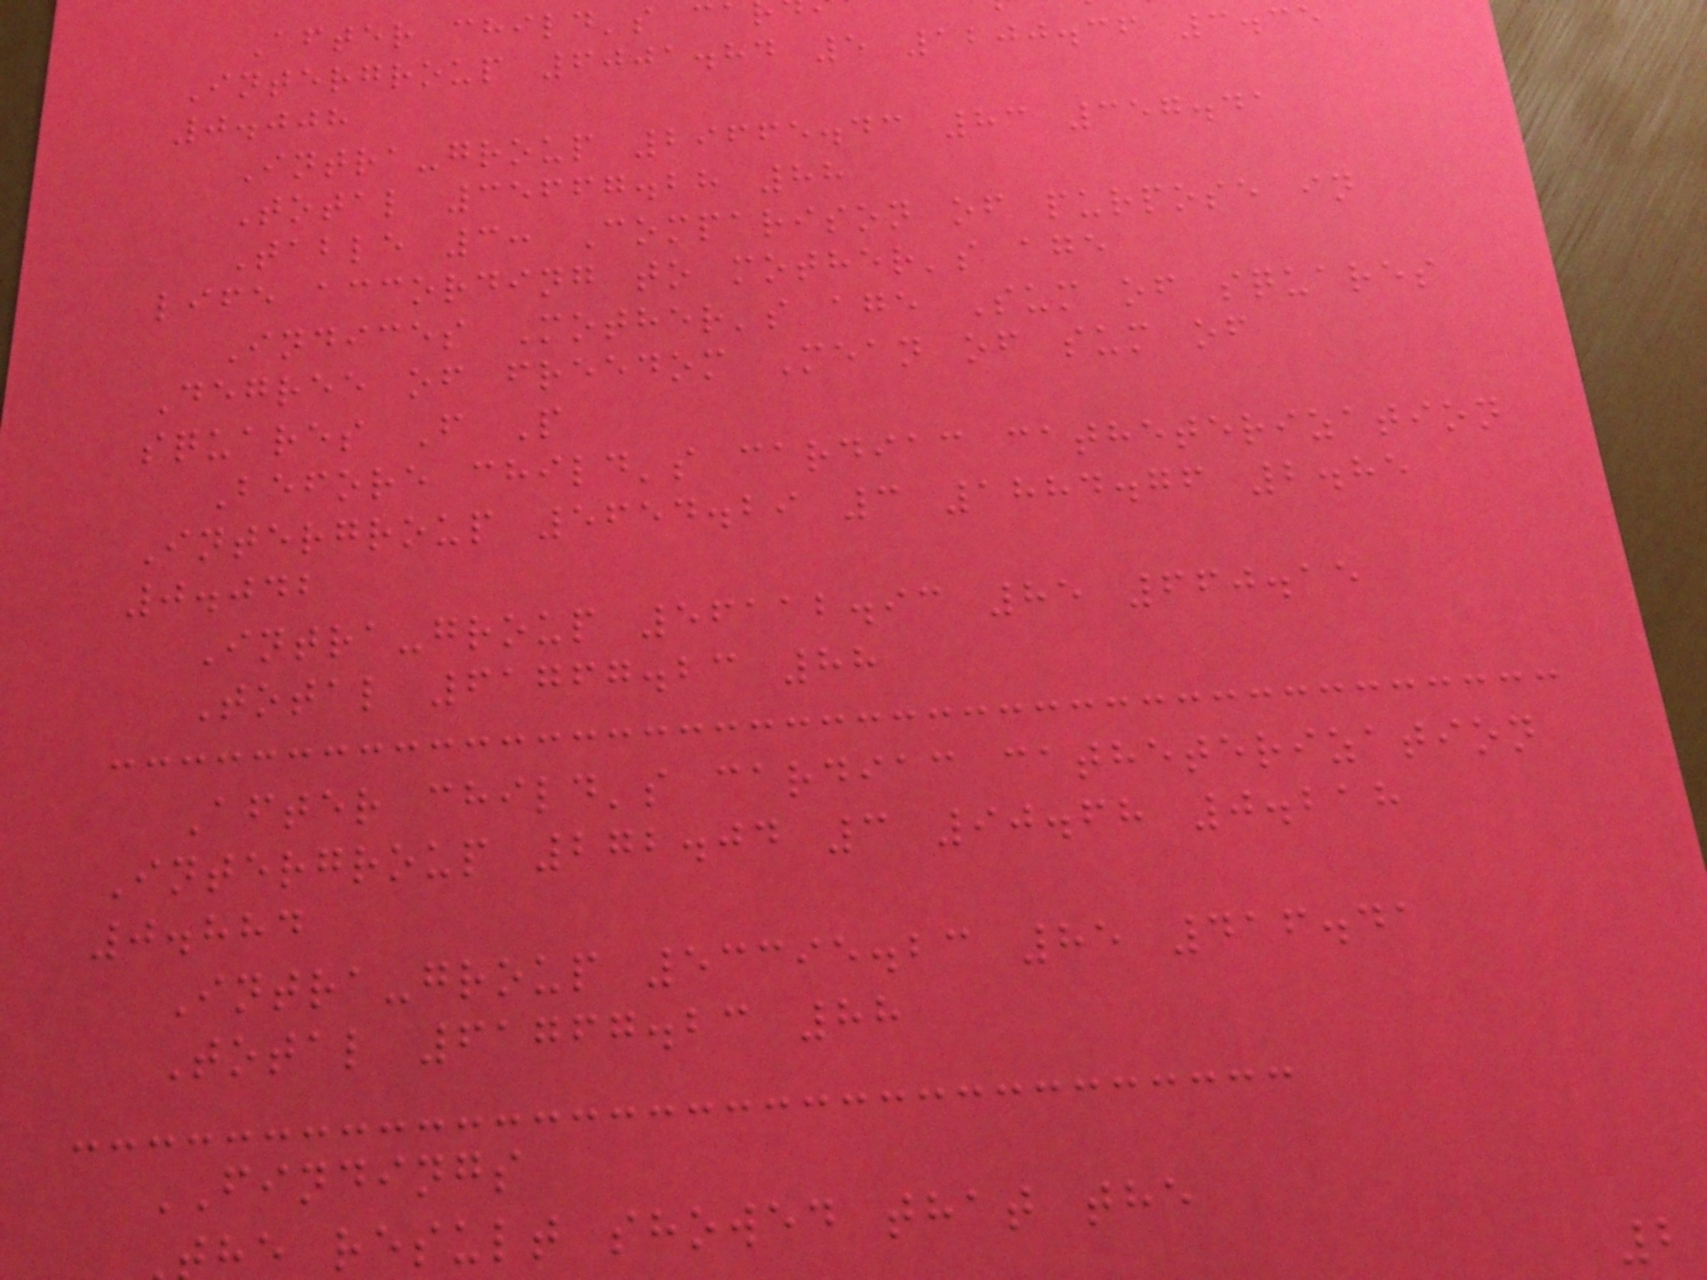After child's c
Intergroup 6001.84 5 1200.36 3.35
0.008
Intra-group 29665.43 83 357.41
Total 35667.28 88
Table 3: Comparison of purpose in
life according to mother's age
Indices Mother's age Sum of squares
Degree of freedom Mean of sum of
squares F P
Before child's cardiac catheterization
Intergroup 5654.29 3 1884.76 2.85
0.042
Intra-group 56112.93 85 660.15
Total 61767.23 88
After child's cardiac catheterization
Intergroup 272.04 3 90.68 0.218
0.884
Intra-group 53395.23 85 416.41
Total 61767.23 88
FINDINGS
he result showed that the
2
